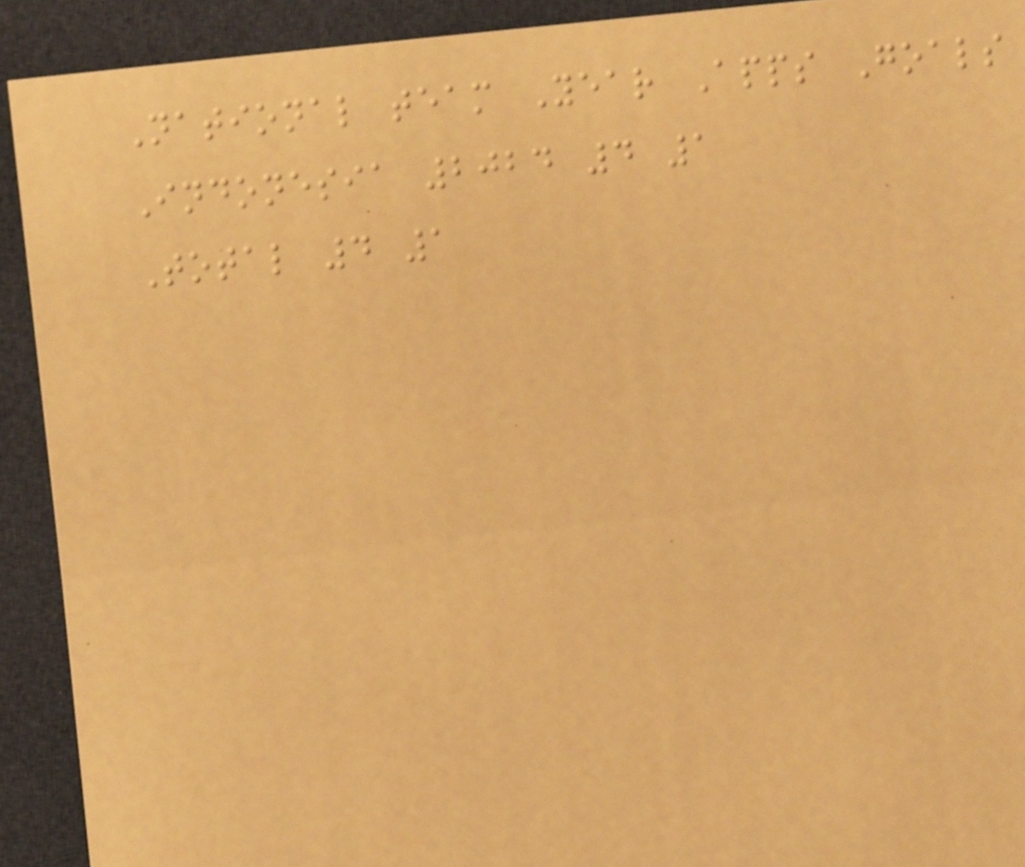National team Year Apps Goals
Indonesia 2024 4 1
Total 4 1
